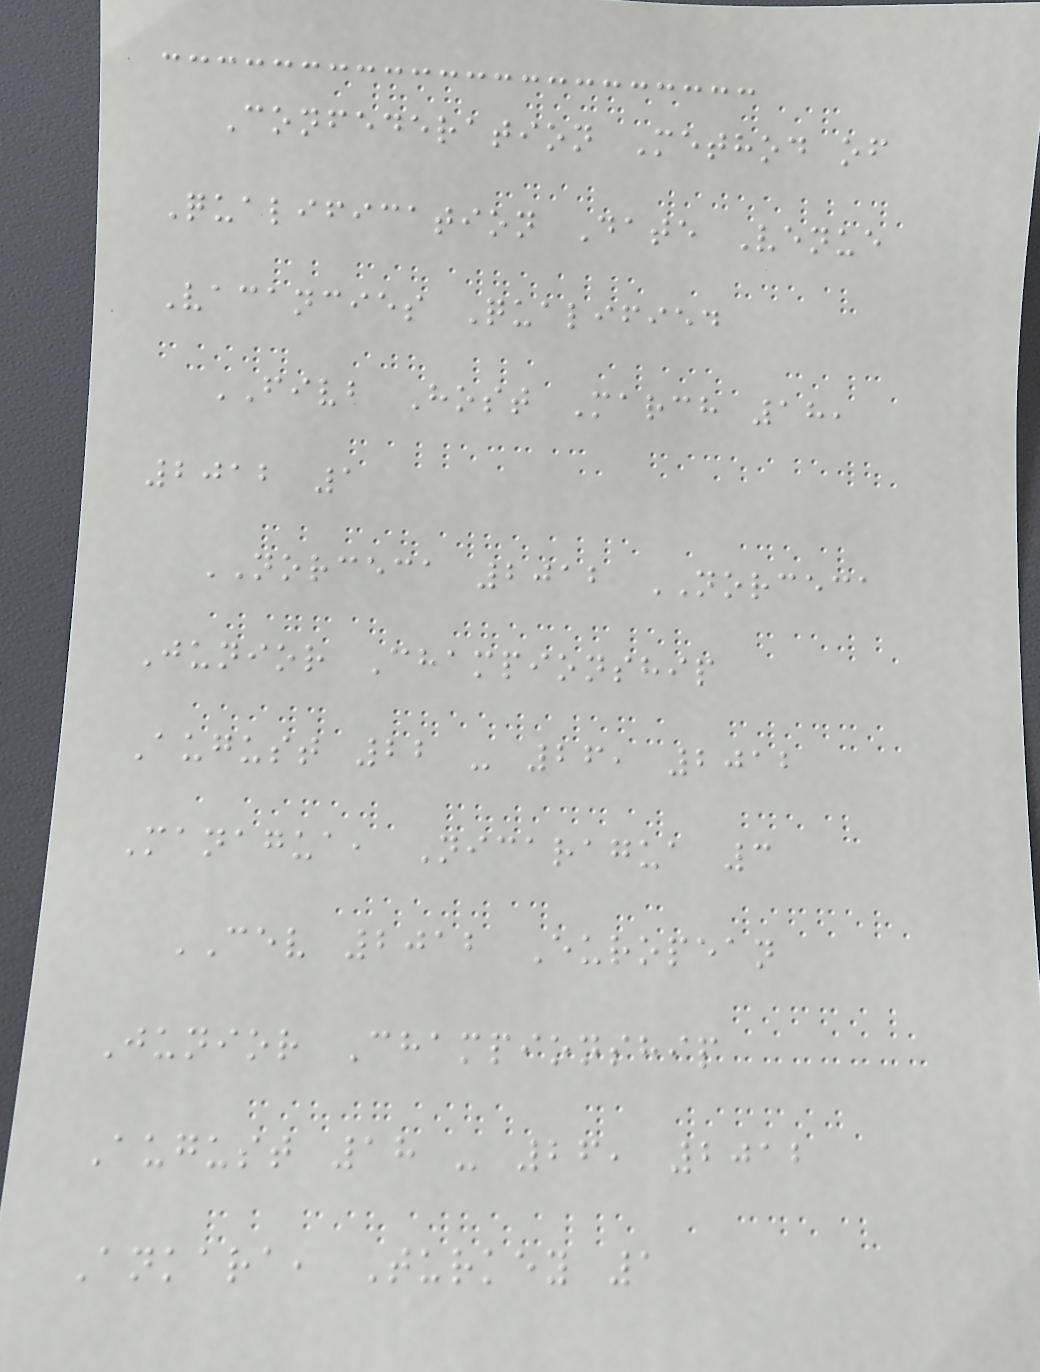Confederation Method of
Qualification Date Venue
Vacancies Qualified
FIVB Host March 18,
2012 1
NORCECA 2012 NORCECA
Junior Championship
August 22 - 26, 2012
Managua, Nicaragua 3
CEV 2012 European
Junior Championship
August 18 - 26, 2012
Ankara, Turkey 1
